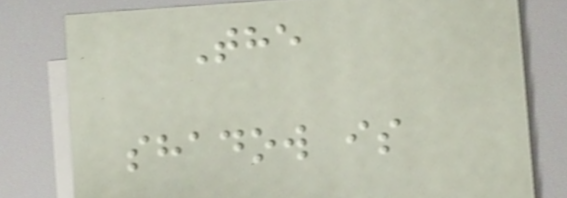The
shadow is
